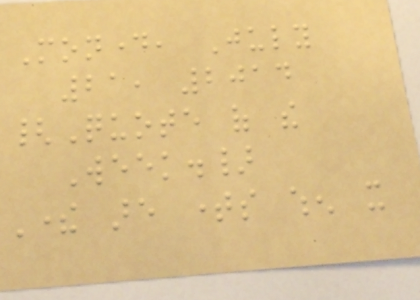Monday, July
21, 2014
{Quote of the
Week.}
There are times when it
